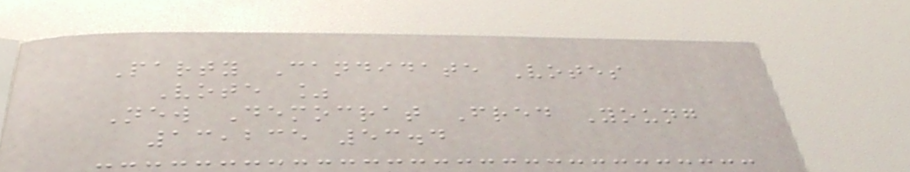Party Candidate Votes
Vote %
New Democrat Fred Young
13,235 53.4
